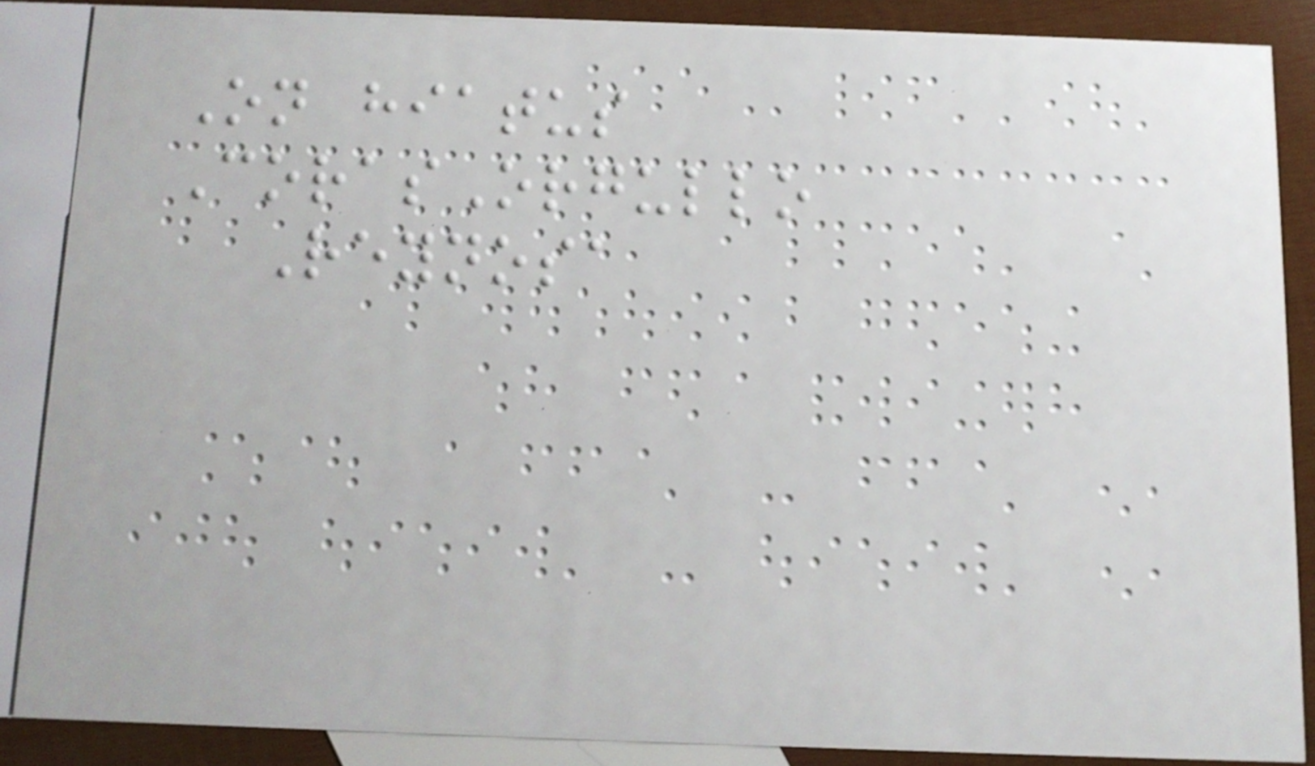On hiatus
CorasOrgullo
Reynosa
